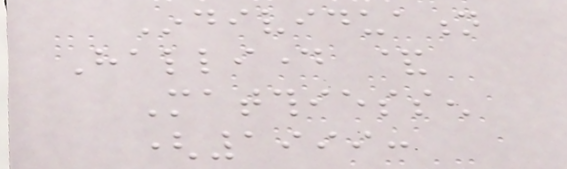Individuation
Halliday &
Matthiessen
(1999:
